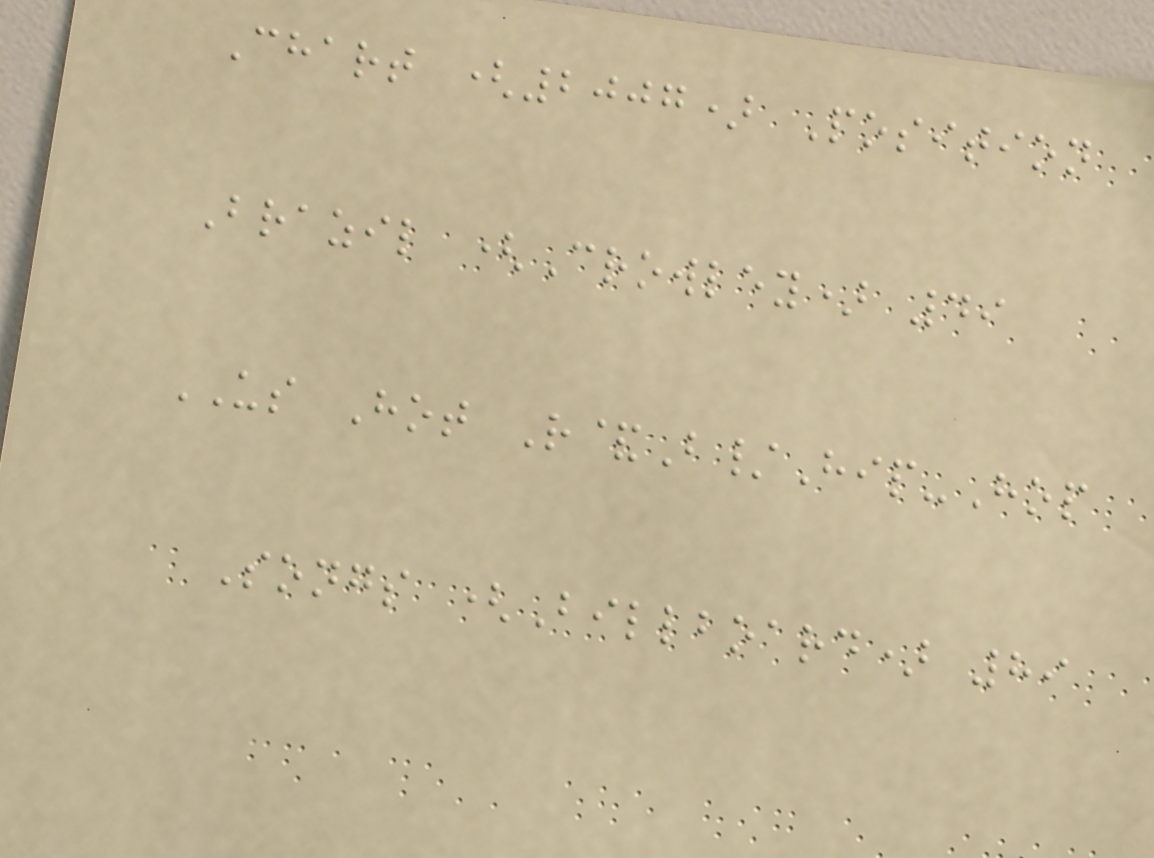Chart (2007) Position
Brazil (Crowley) 49
US Hot R&B/Hip-Hop
Songs (Billboard) 89
